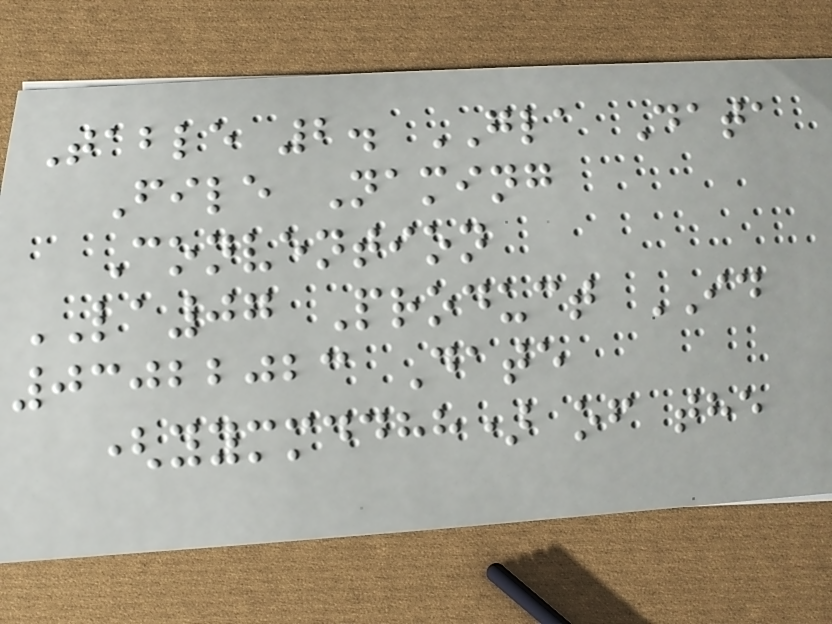Table 2. GLA Data
File Naming
Convention
LA07 Product ID
03022023 Date
(yymmddhh) of the
